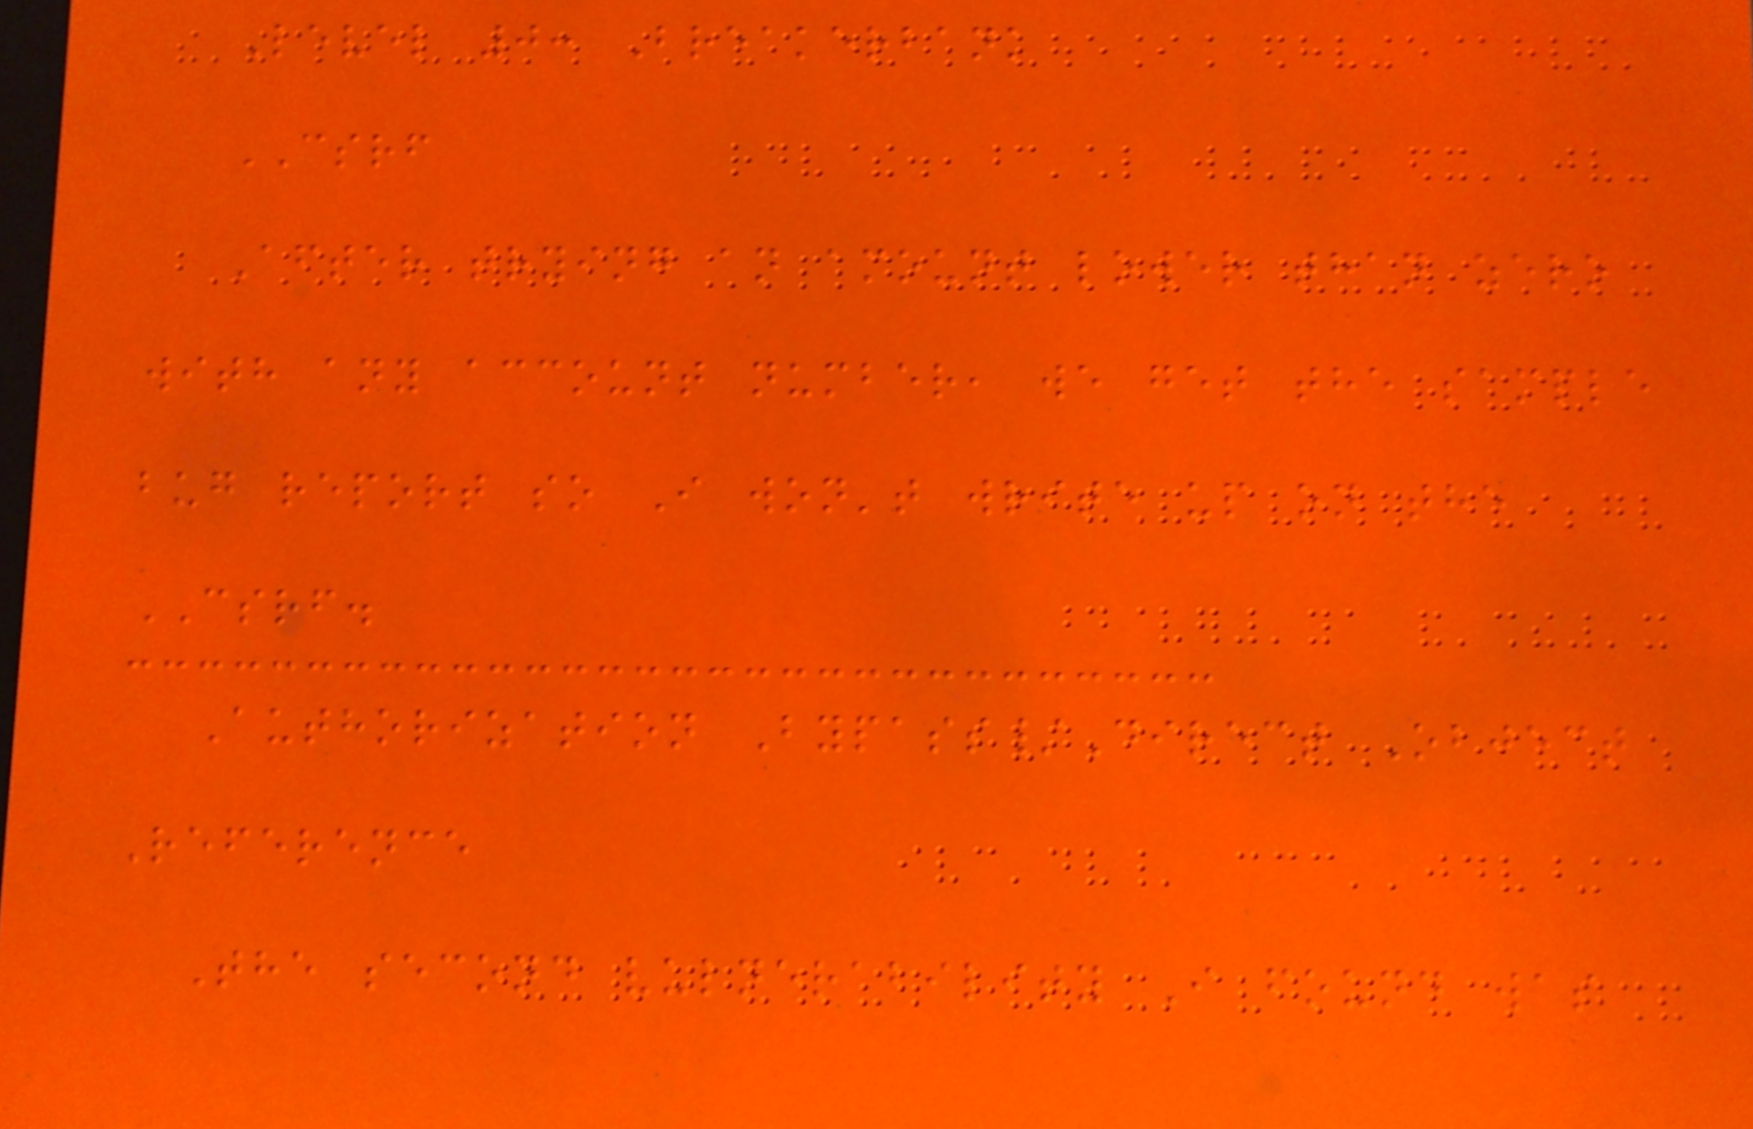Level 0: Breakerbank
CSRF
After trying an amount lower than zero
with any account number, we get the sample
bug report so I won't write up on the
CSRF.
Authorization Bypass/Direct Object
Reference
The second vulnerability I found was
